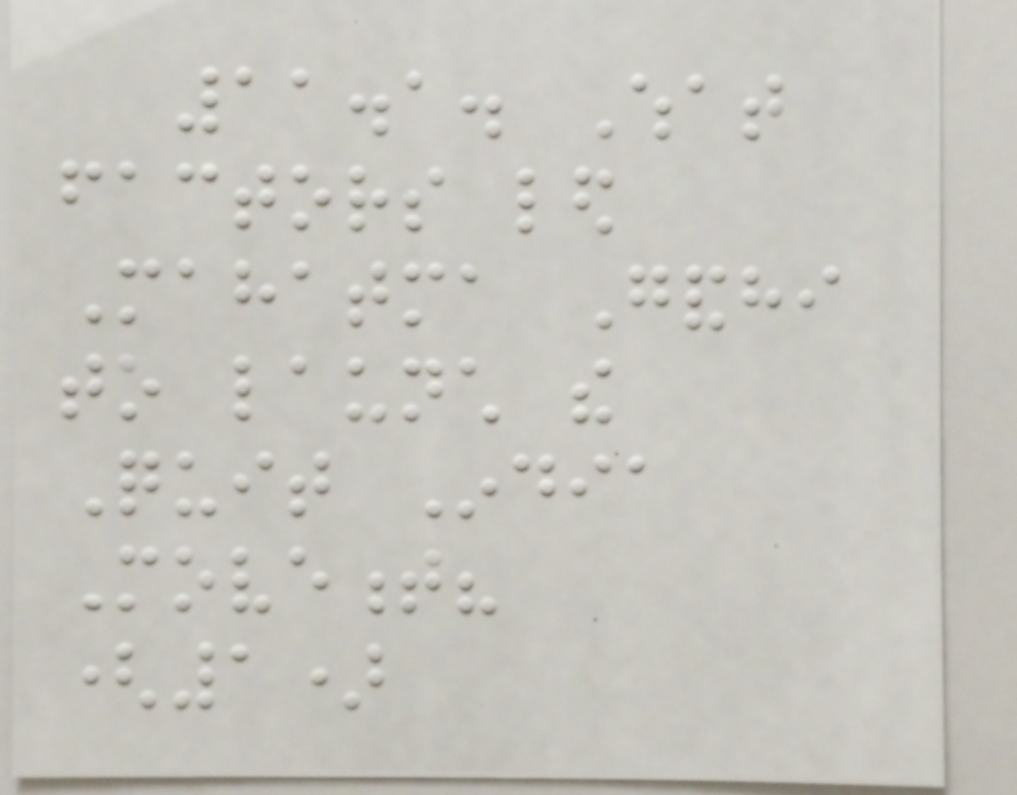11.1. What
factors led
Mahatma Gandhi
to launch the
Quit India
Movement?
(1)
